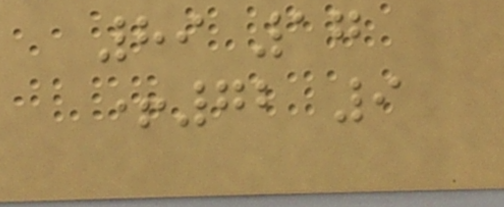89 17
+72 9
